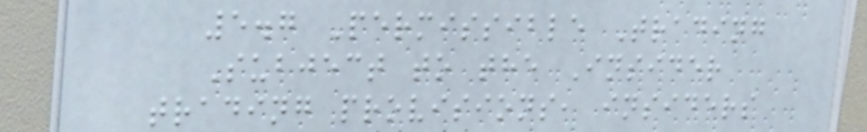5.7 Permissible Trading
Subject to the Insider
trading provisions, insiders
